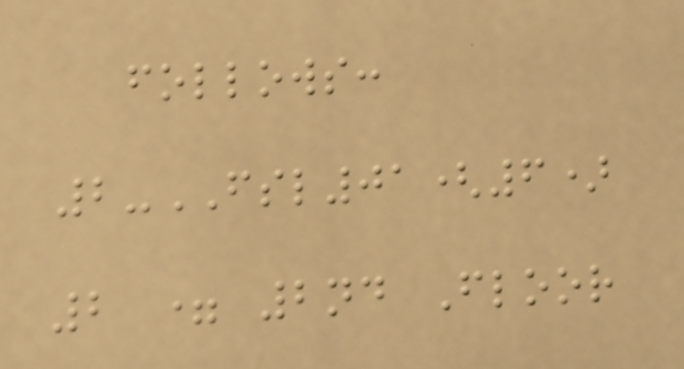follows:
2-FSL01(6)
2 = 2nd Floor
